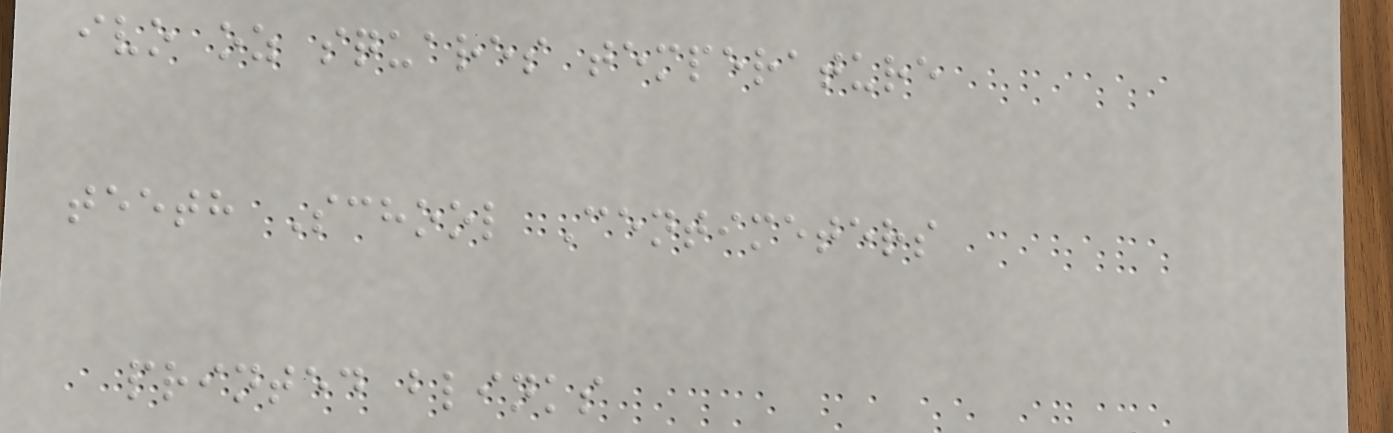ivo oz squares temperature
teeth School Centimeters
printed blinks
